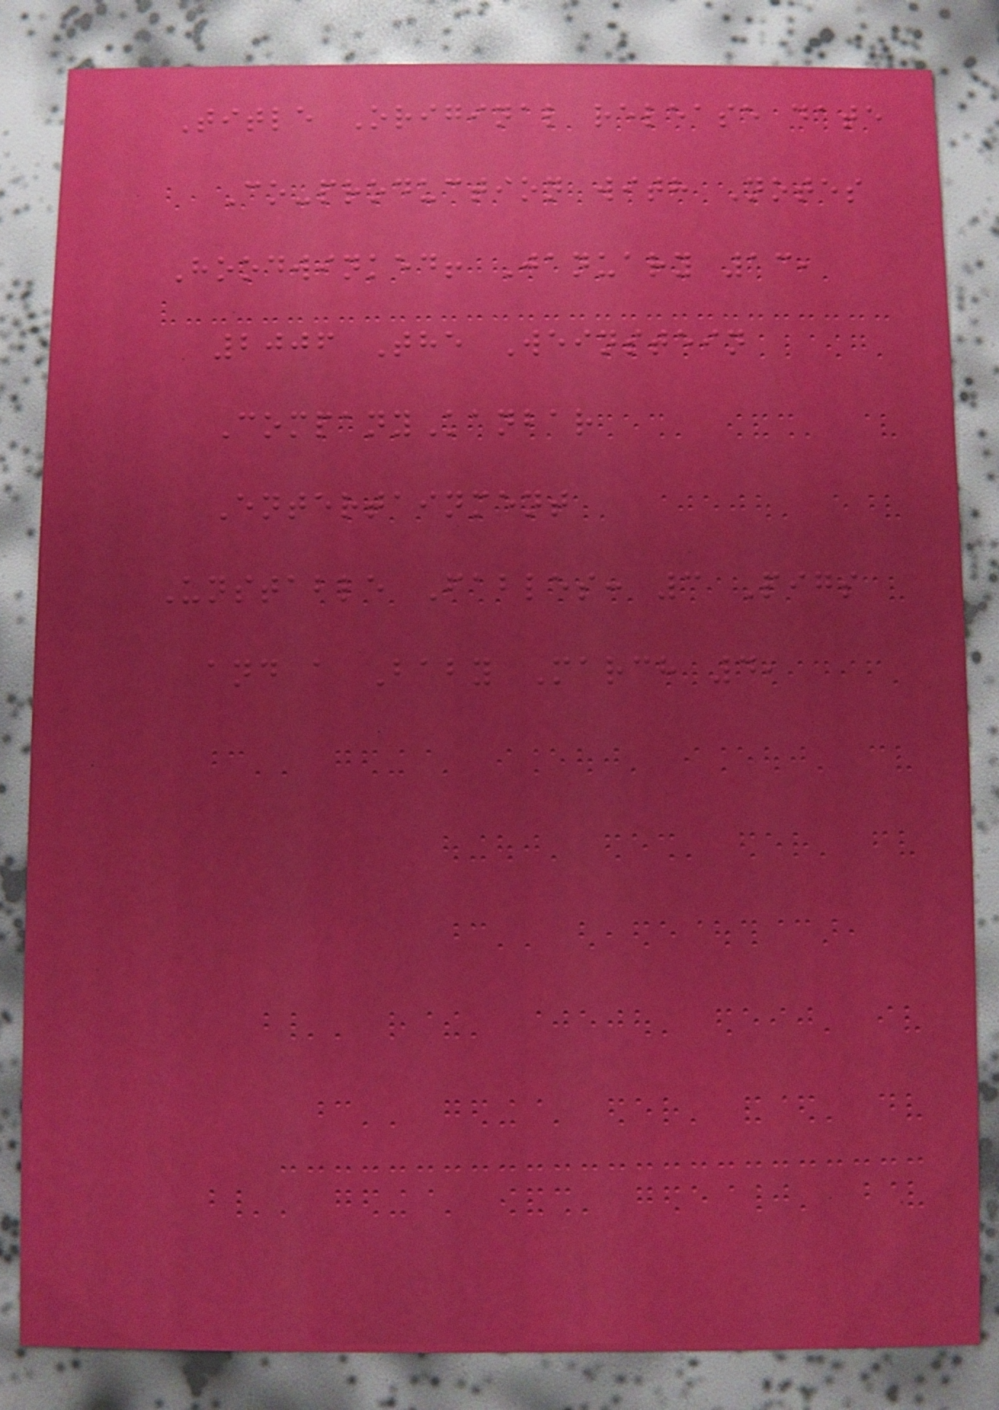Title Original release date
Co-production with Notes
Hoodwinked! January 13,
2006 The Weinstein
CompanyKanbar
Entertainment
Unstable Fables: 3 Pigs
and a Baby March 4,
